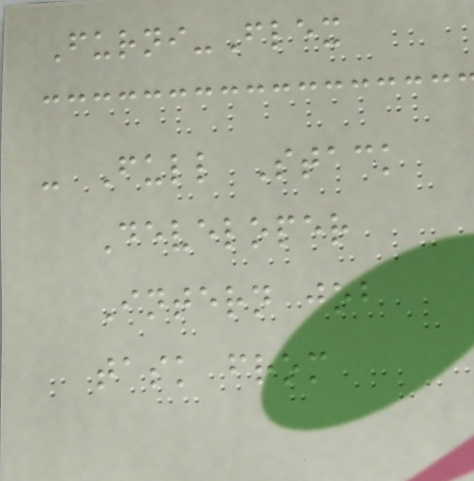Furni-Flex
- Full Stack
Developer
Intern job
task from
